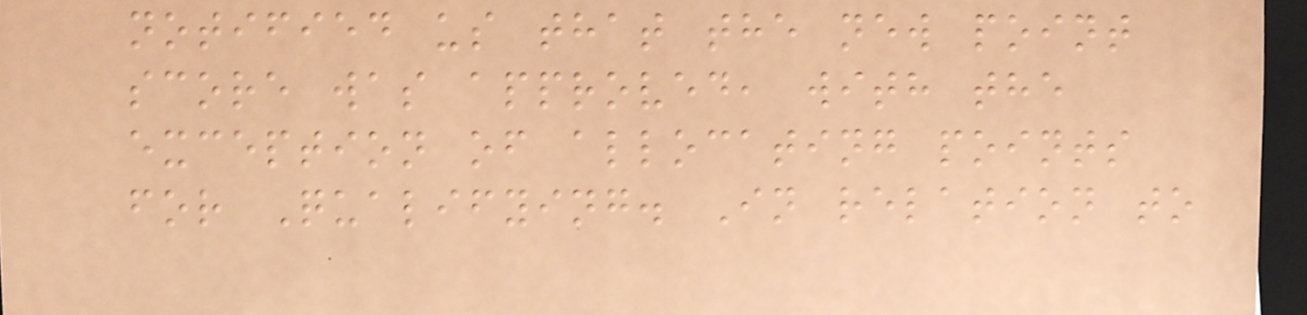notified us that the new point
score was approved, with the
exception of allocating points
for Qualifying. In relation to
